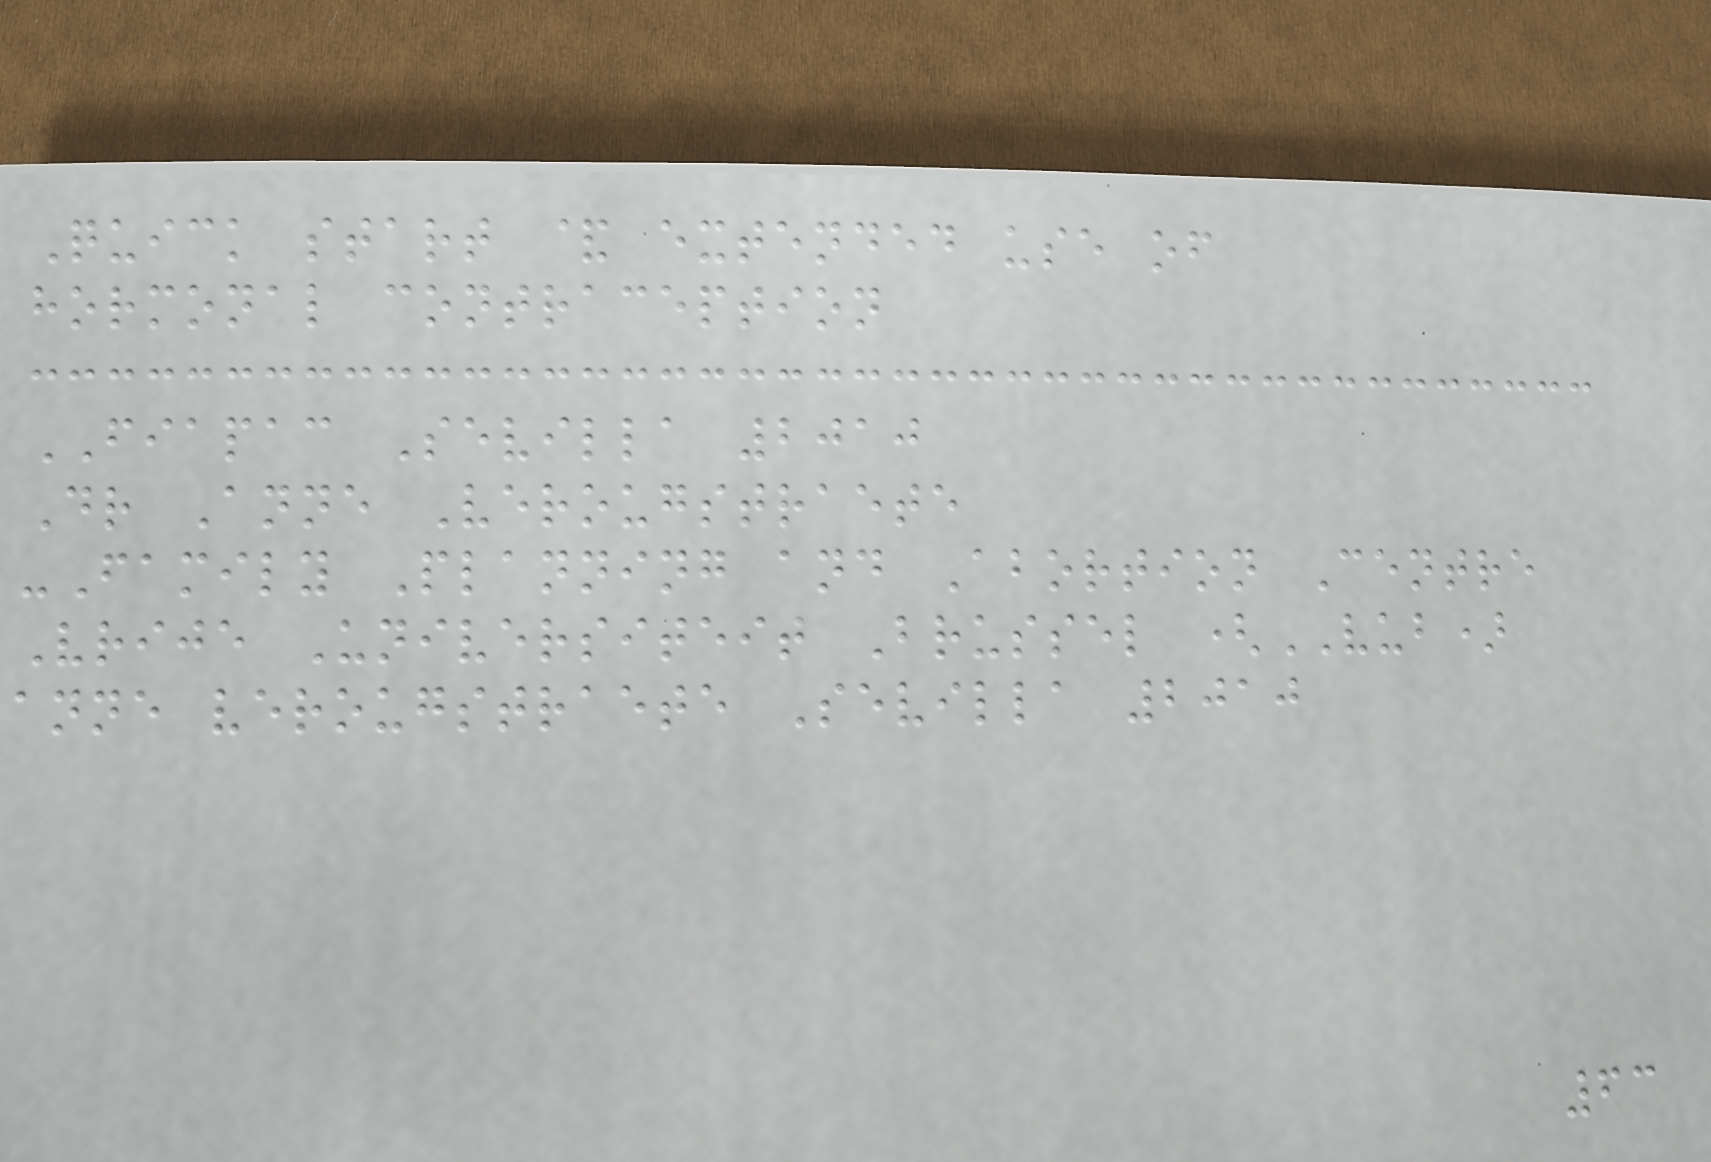Quick start & extended use of
hormonal contraception
FIAPAC Sevilla 2010
Dr Anne Verougstraete
-Family Planning and Abortion Centre
Vrije Universiteit Brussel (VUB)
anne verougstraete Sevilla 2010
63
